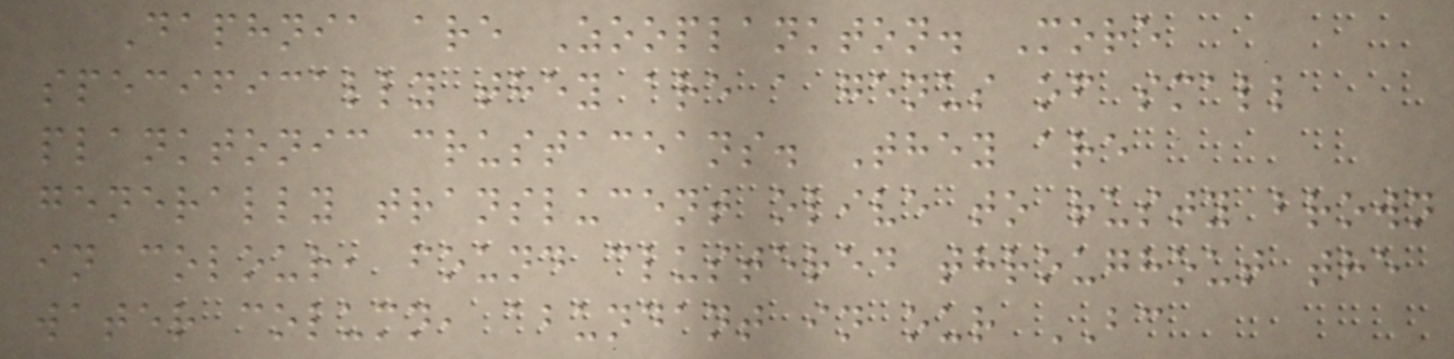Daphnia are Zooplankton. More
specifically they are a genus of small
planktonic crustaceans. They are
generally translucent olive to rusty brown
in colour, found clustered throughout the
water column, abundant in our BC
